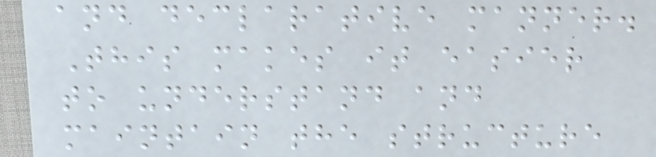and declarative manner.
This makes it easier
to understand and
maintain the structure
